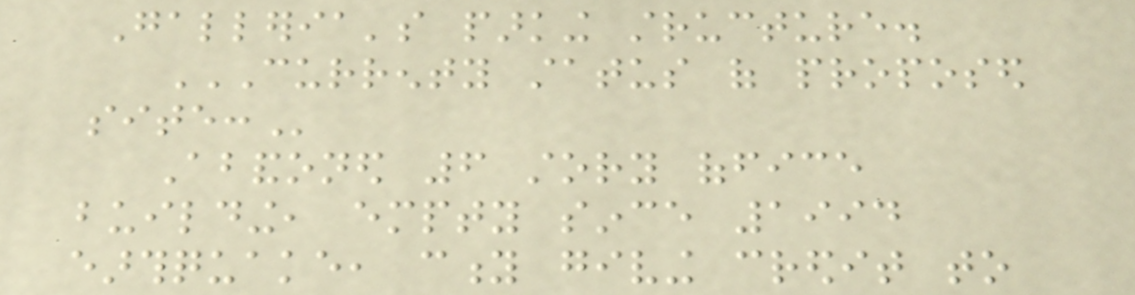Galleria's parking structure.
CURRENTY STATUS OF PROPOSED
SITE:
Abandoned 6 story office
building, empty since 1994
earthquake, city giving credit to
